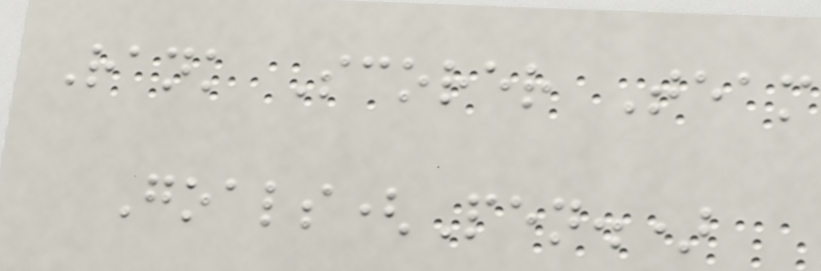Rank Scorer Team
Goals(Pen.)
